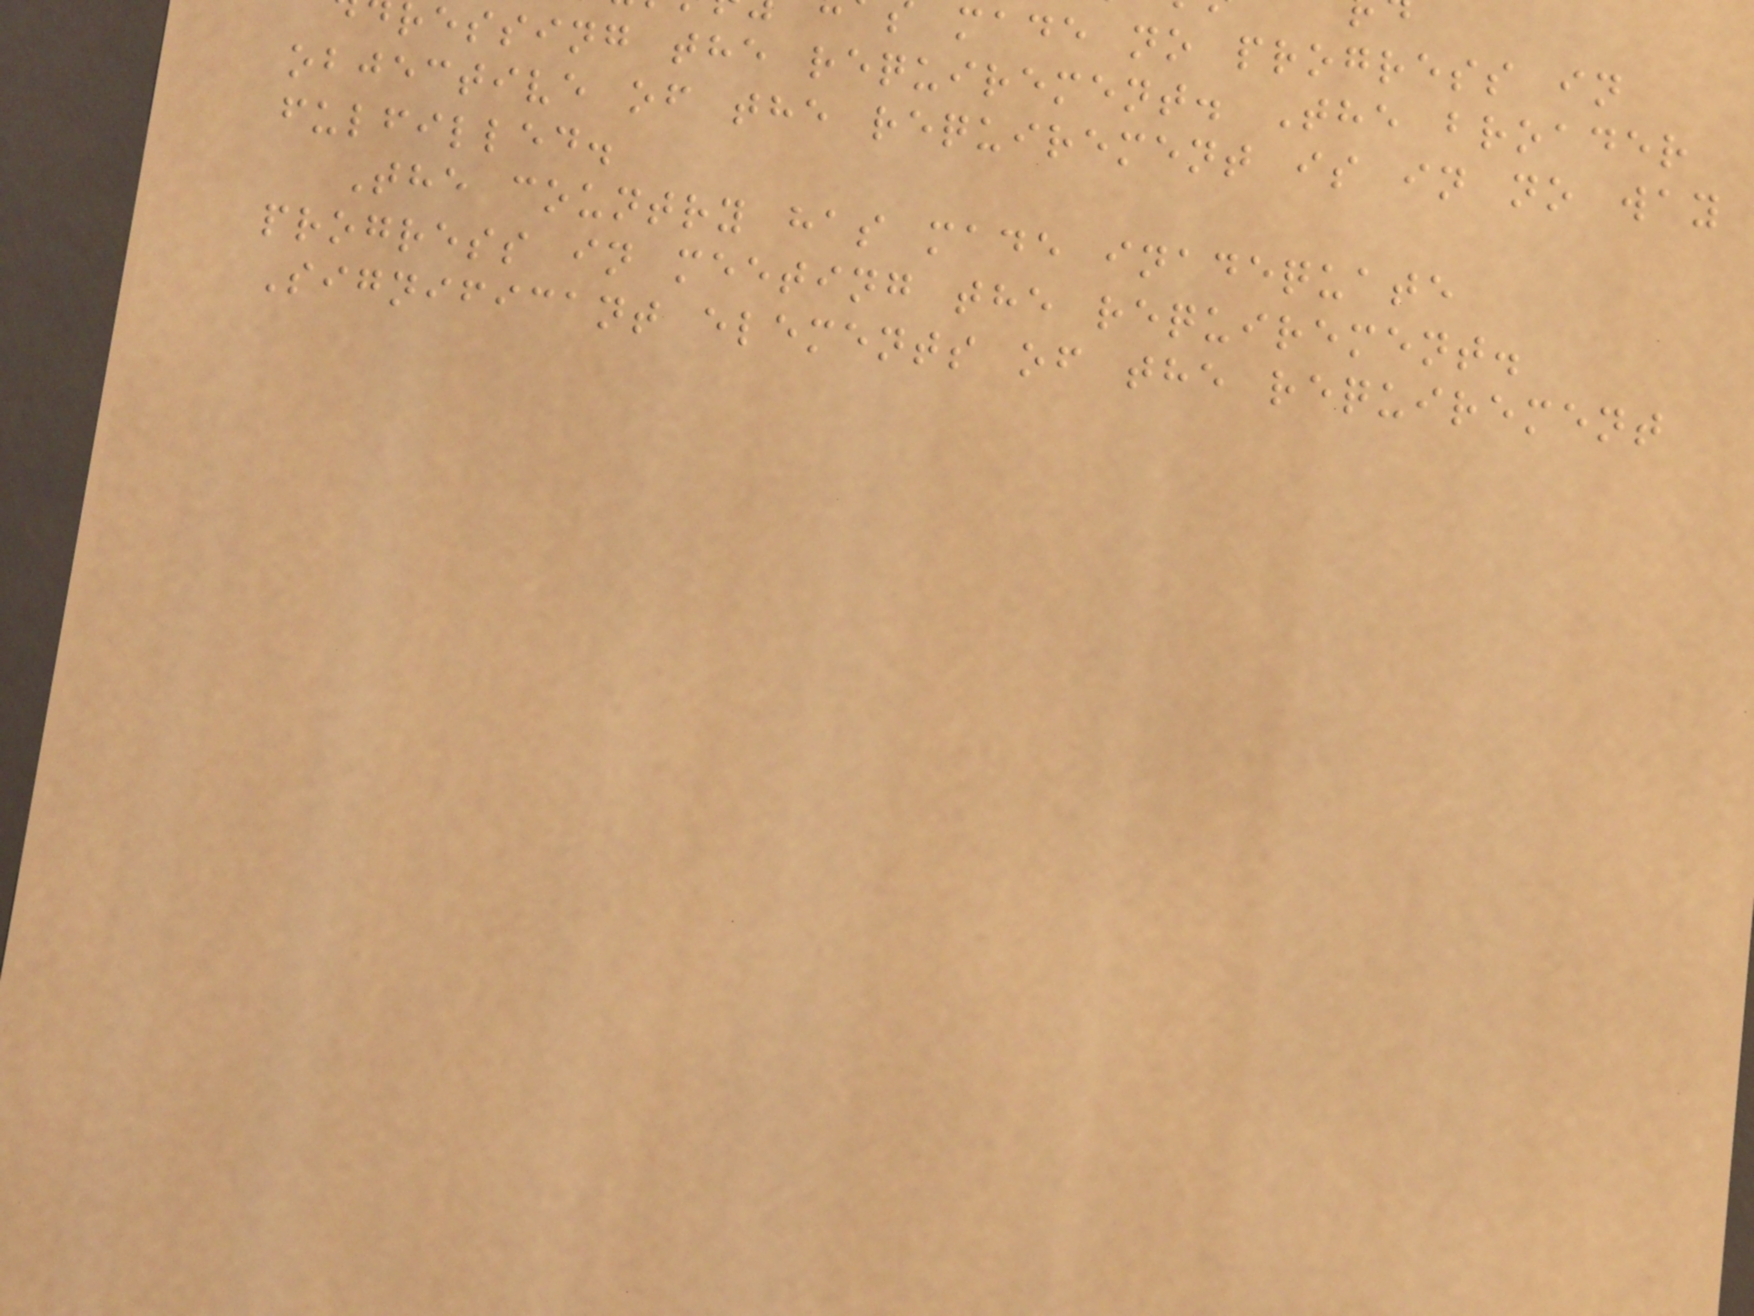made no progress in
ressing the requirement. The broader
objective of the requirement is in no way
fulfilled.
The country has made inadequate
progress in meeting the requirement.
Significant elements of the requirement
